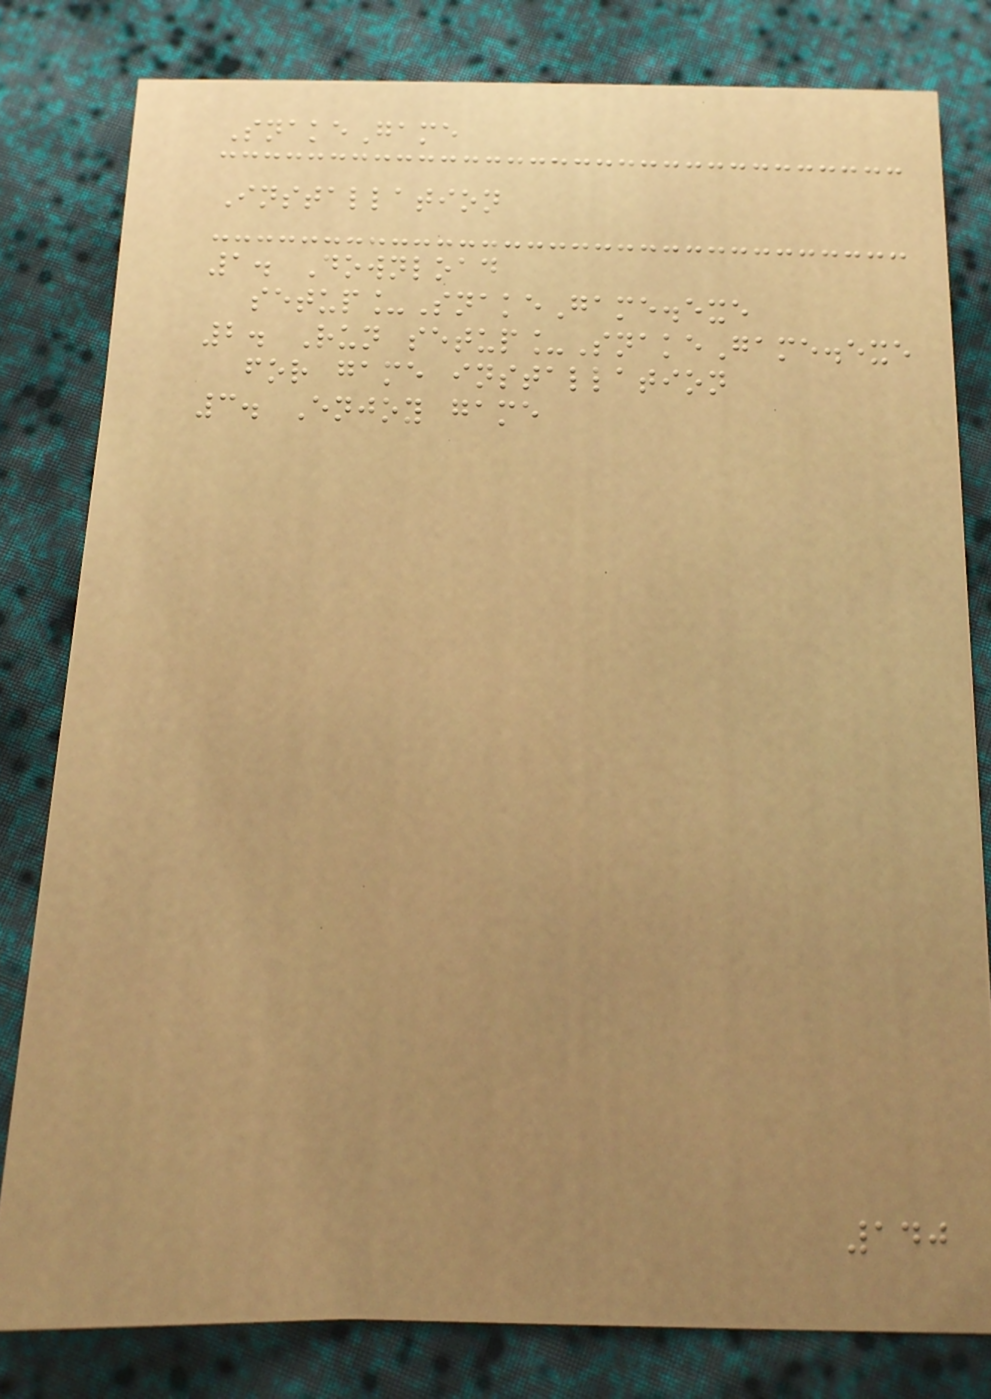SnakeGame
Installation
1. Download
setup_SnakeGame.exe
2. Run setup_SnakeGame.exe
for game installation
3. Enjoy game
140
